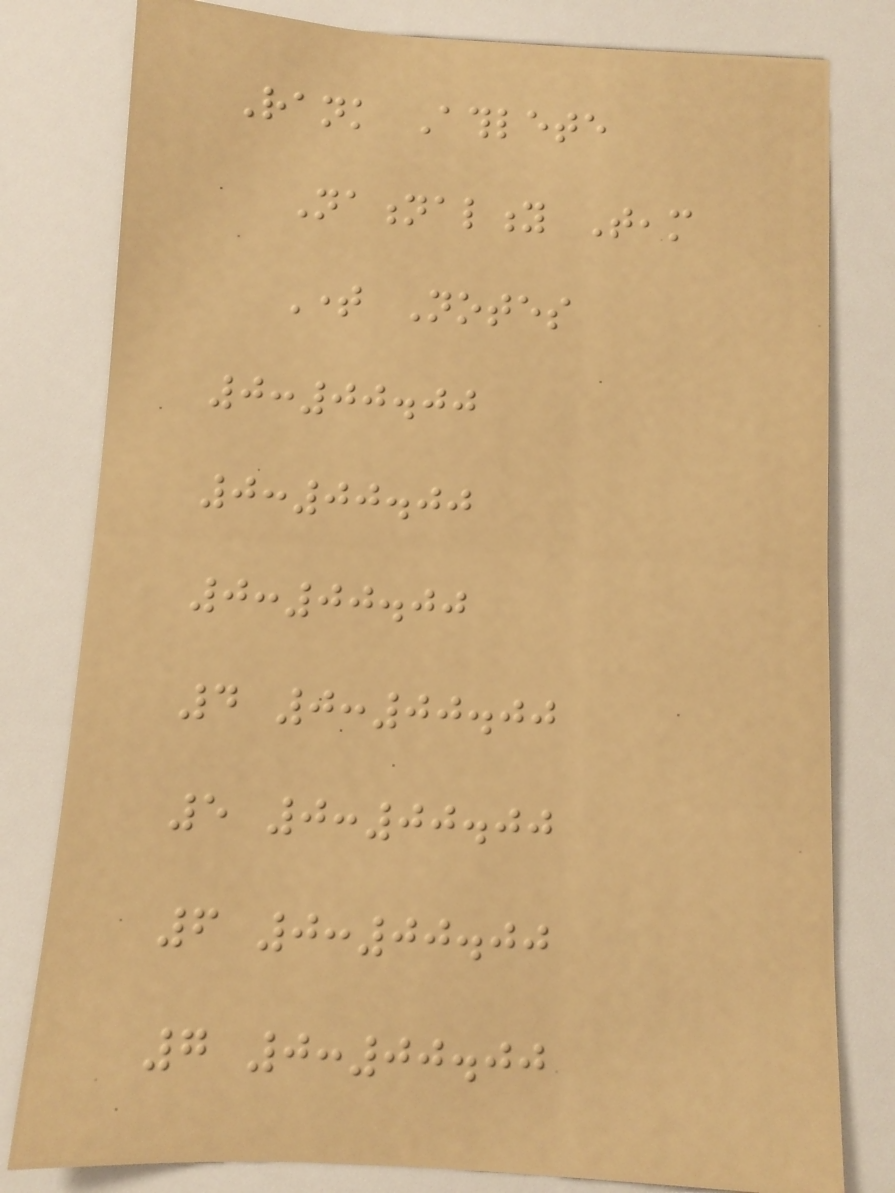Rank Athlete
Nationality Team
Time Notes
0:00.00
0:00.00
0:00.00
4 0:00.00
5 0:00.00
6 0:00.00
7 0:00.00
